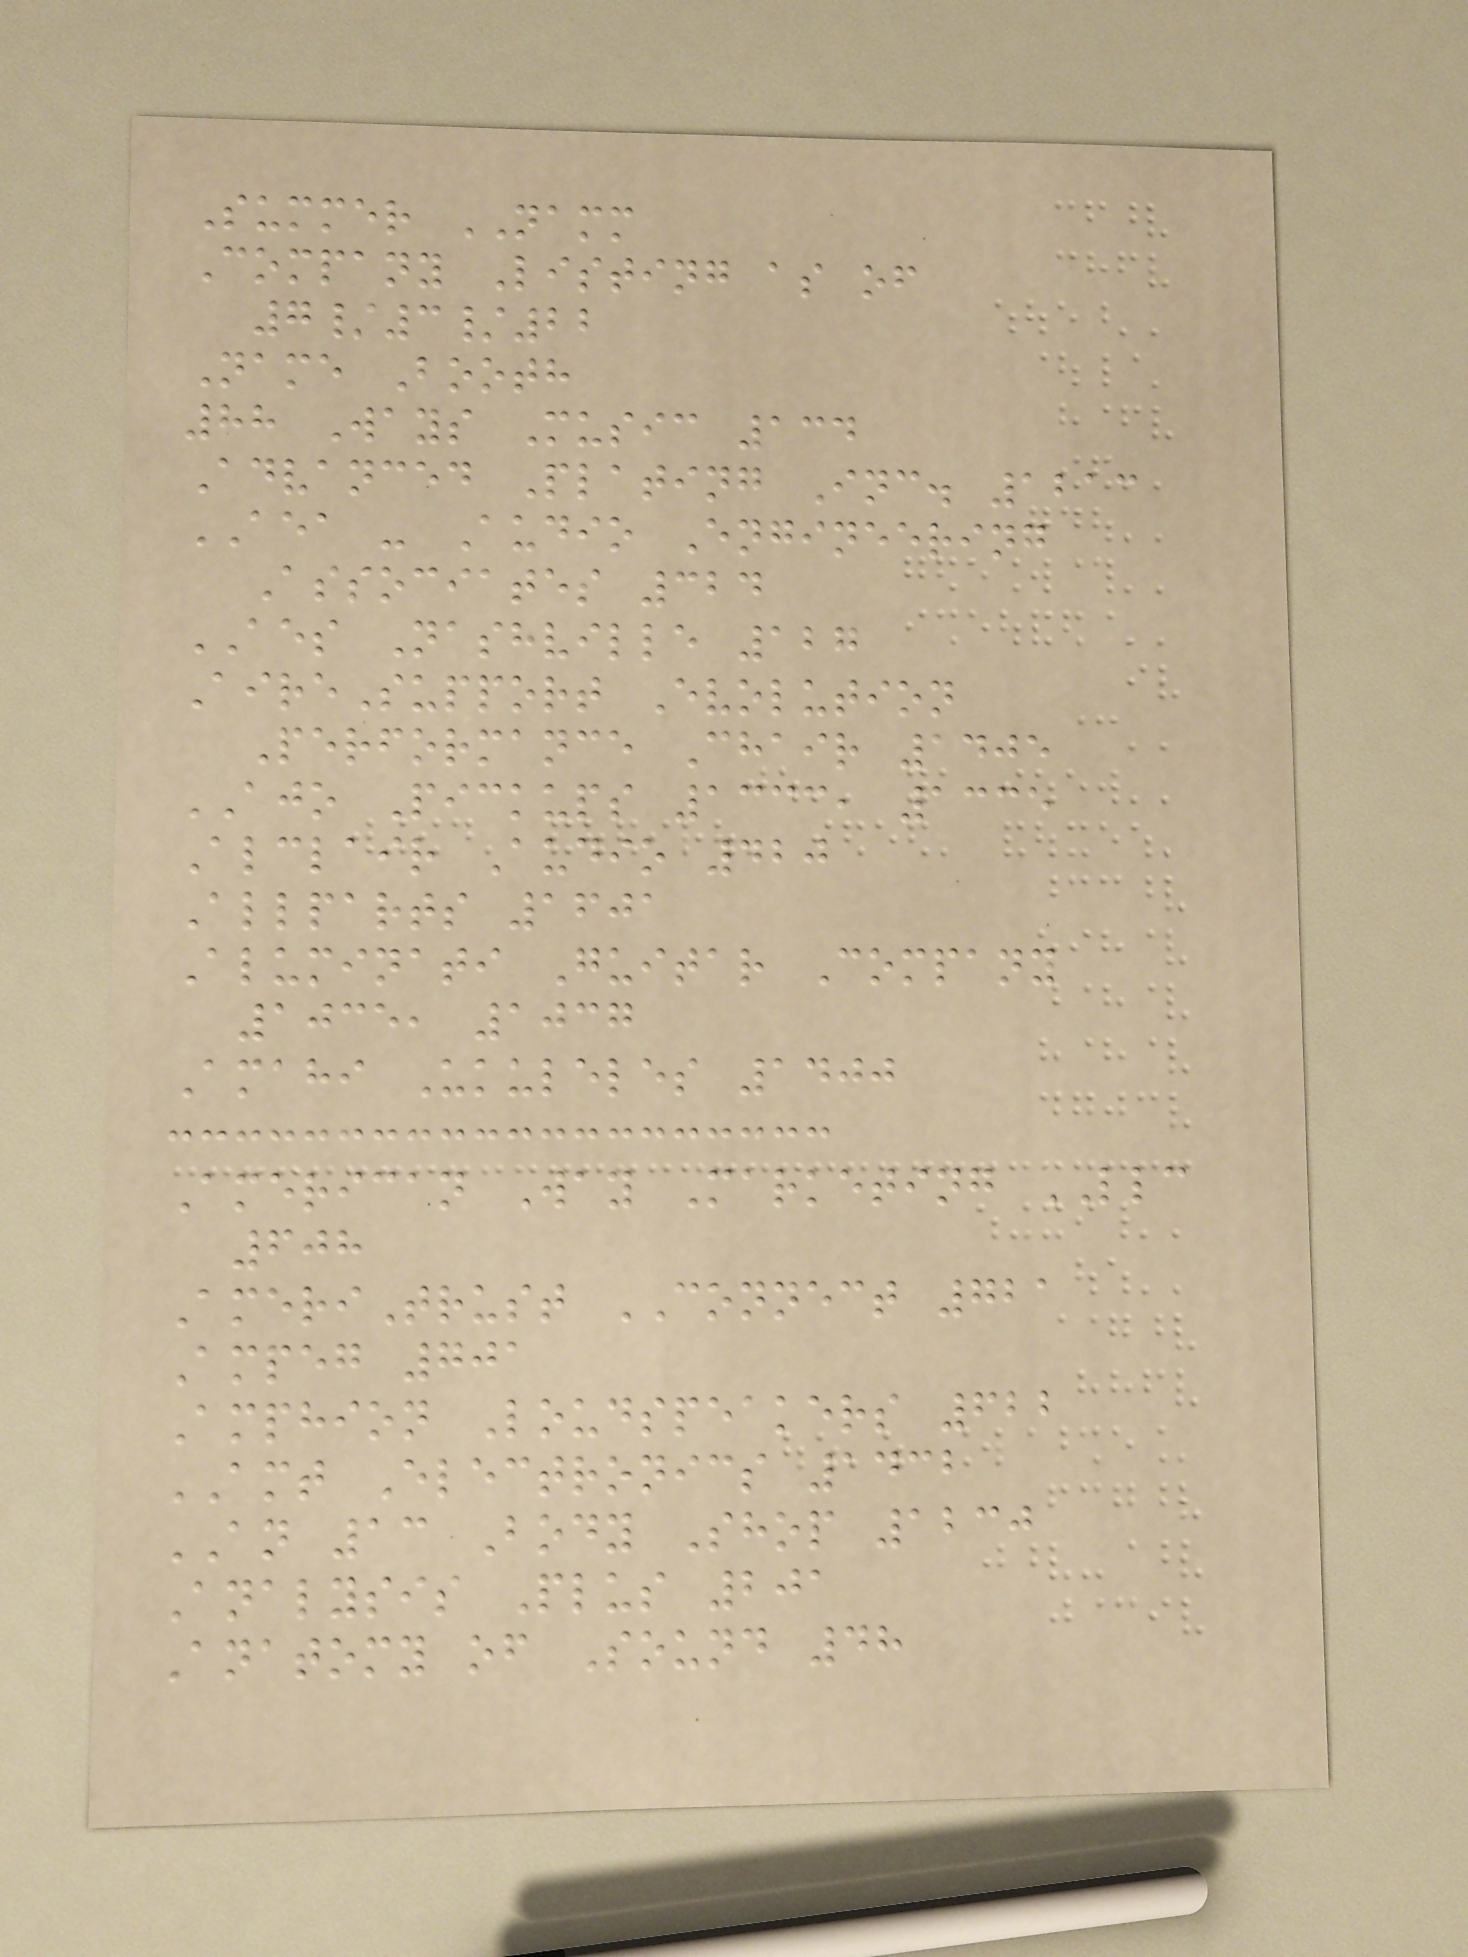Summer NAMM
Company Listing as of
7/3/22
Name Booth
88 Ways Music 134
Advanced Plating Inc. 1213
AEA - Audio Engineering
Associates 324
AES Nashville 127
AireSupport Evolution
Performance Chair 1405
AJO Pickups 1333, 1335
Alclair Audio 420
Allparts 1601
Aluminati Guitar Company
1035, 1037
Amahi Ukuleles 1400
American Way Marketing LLC
608
AmeriTrust CONNECT 721
Ampeg 701
Amphion Loudspeakers 622
AMT Electronics 1432
AN 13 Body Shop 1230
Analysis Plus 201
Anatomy of Sound 48
